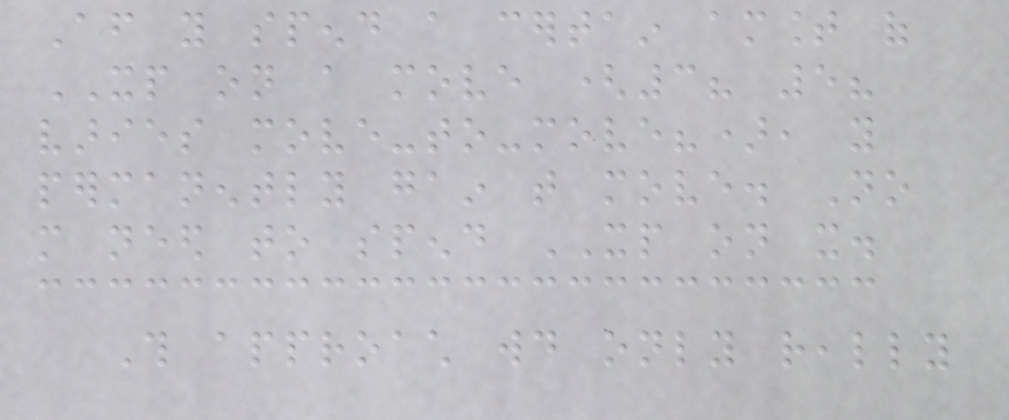After you spend a certain amount of
XP on a move (3? 5?
varies move-to-move?), you
permanently gain that move. No
more need to spend XP on it.
This approach would only really
